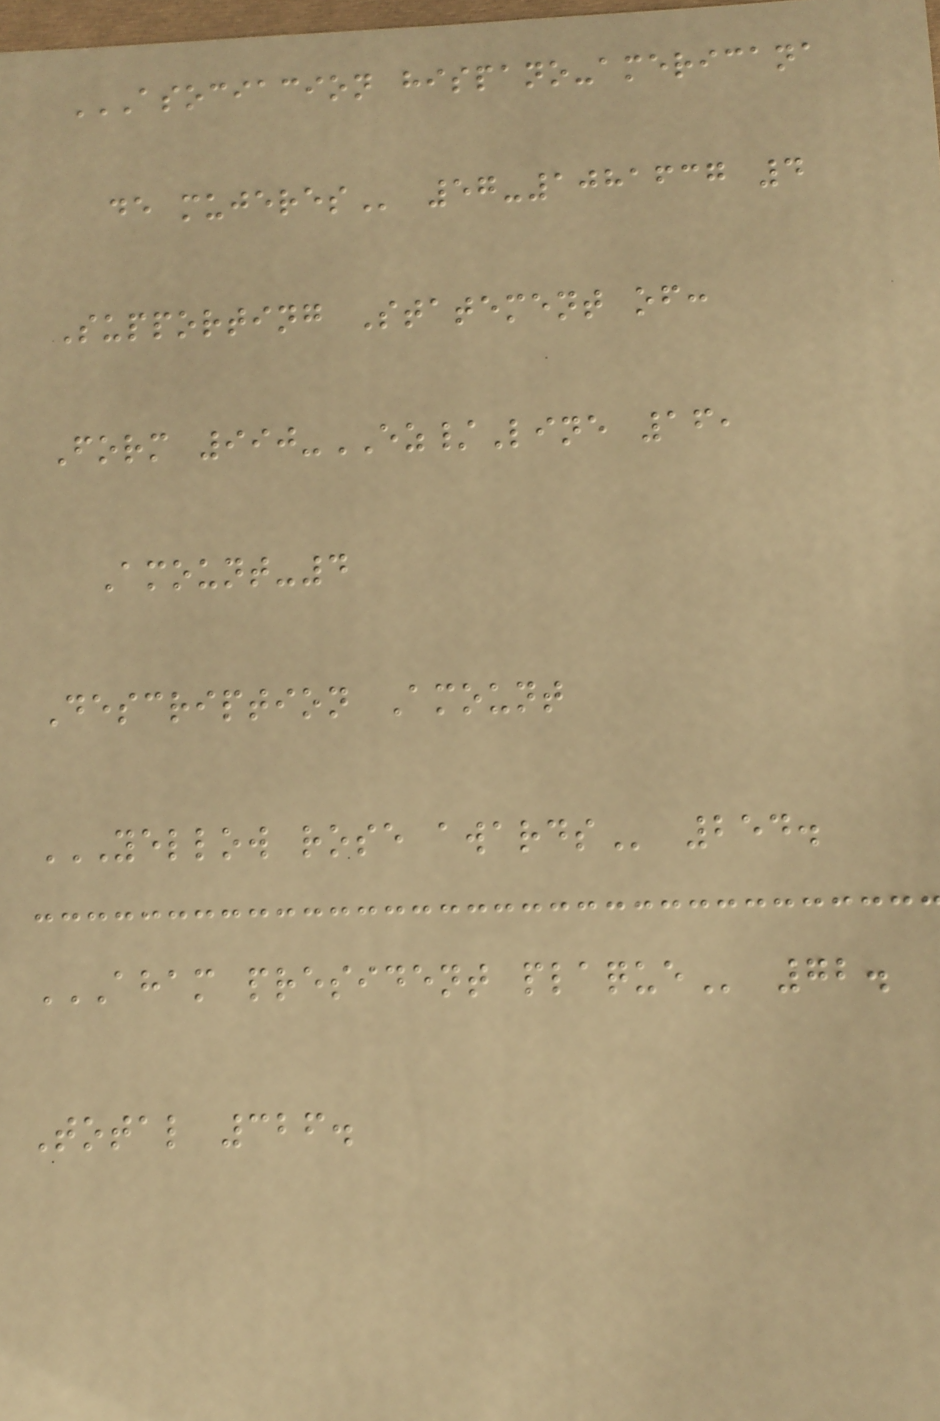ASOCIACION HISPANO-AMERICANA
DE MUJERES 57-1081637 4
Supporting Statement of:
Form 990-EZ/Line 16,
Amount-4
Description Amount
YELLOW ROSE AWARDS 254.
AHAM PRESIDENT PLAQUE 72.
Total 326.
